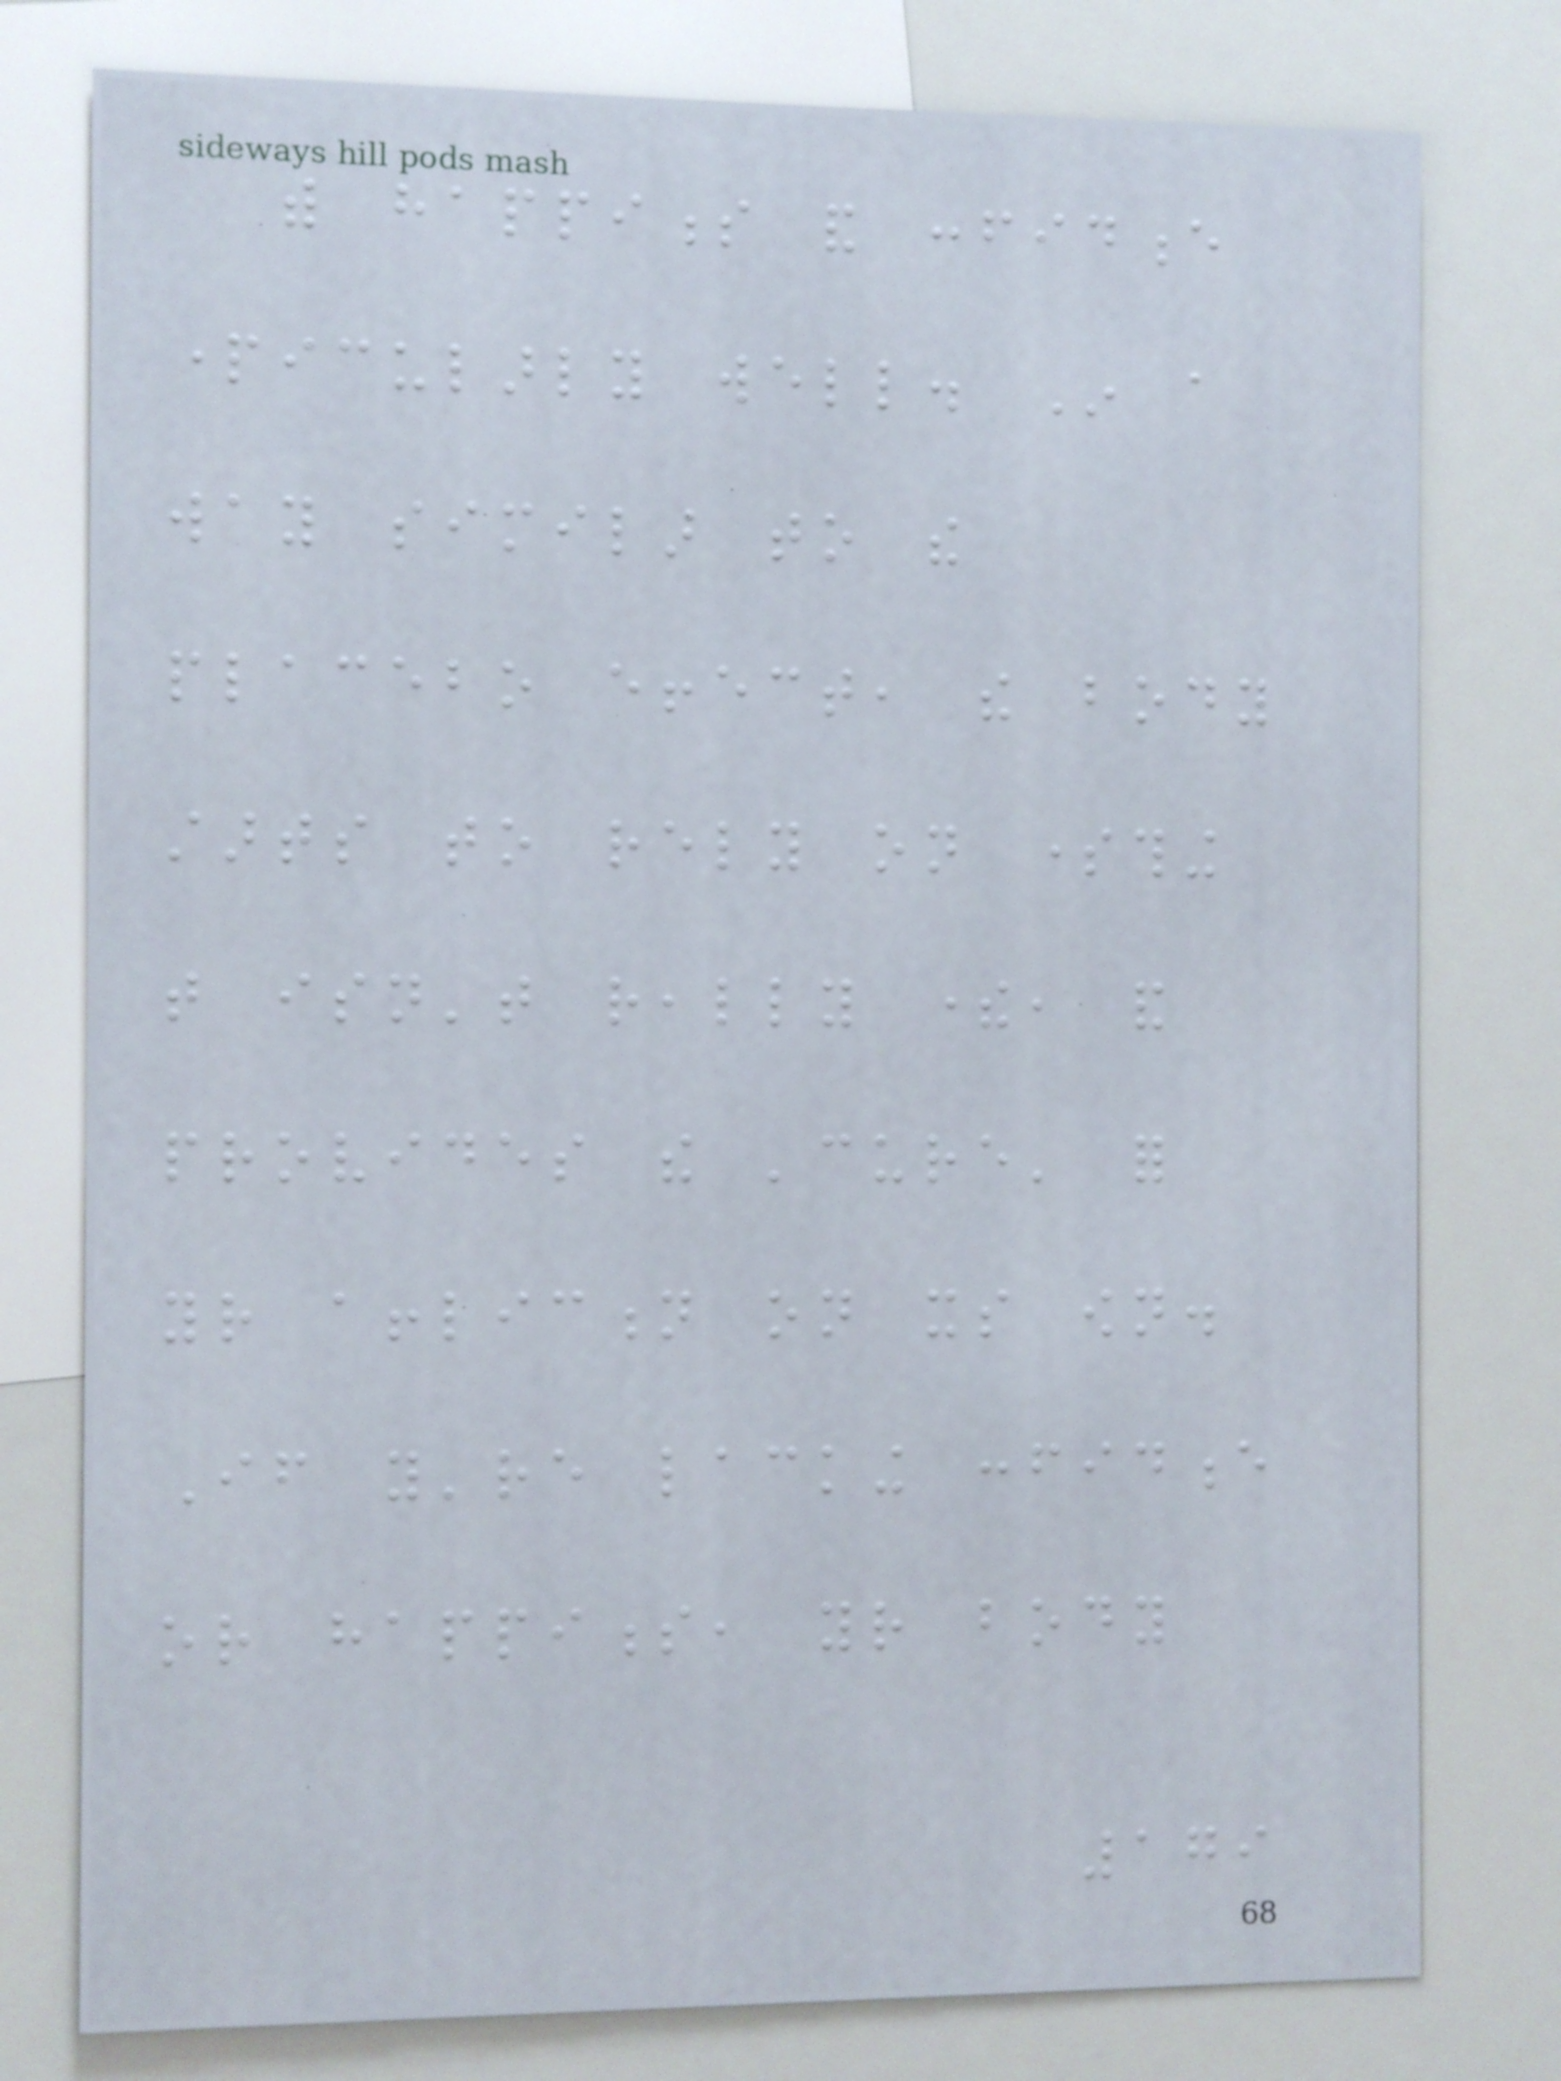with happiness and confidence
particularly well. In a
way similar to the
placebo effect, the body
starts to rely on something
that isn't really there, and
provides the 'cure' for
your affliction on its own.
If you're lacking confidence
or happiness, your body
179
